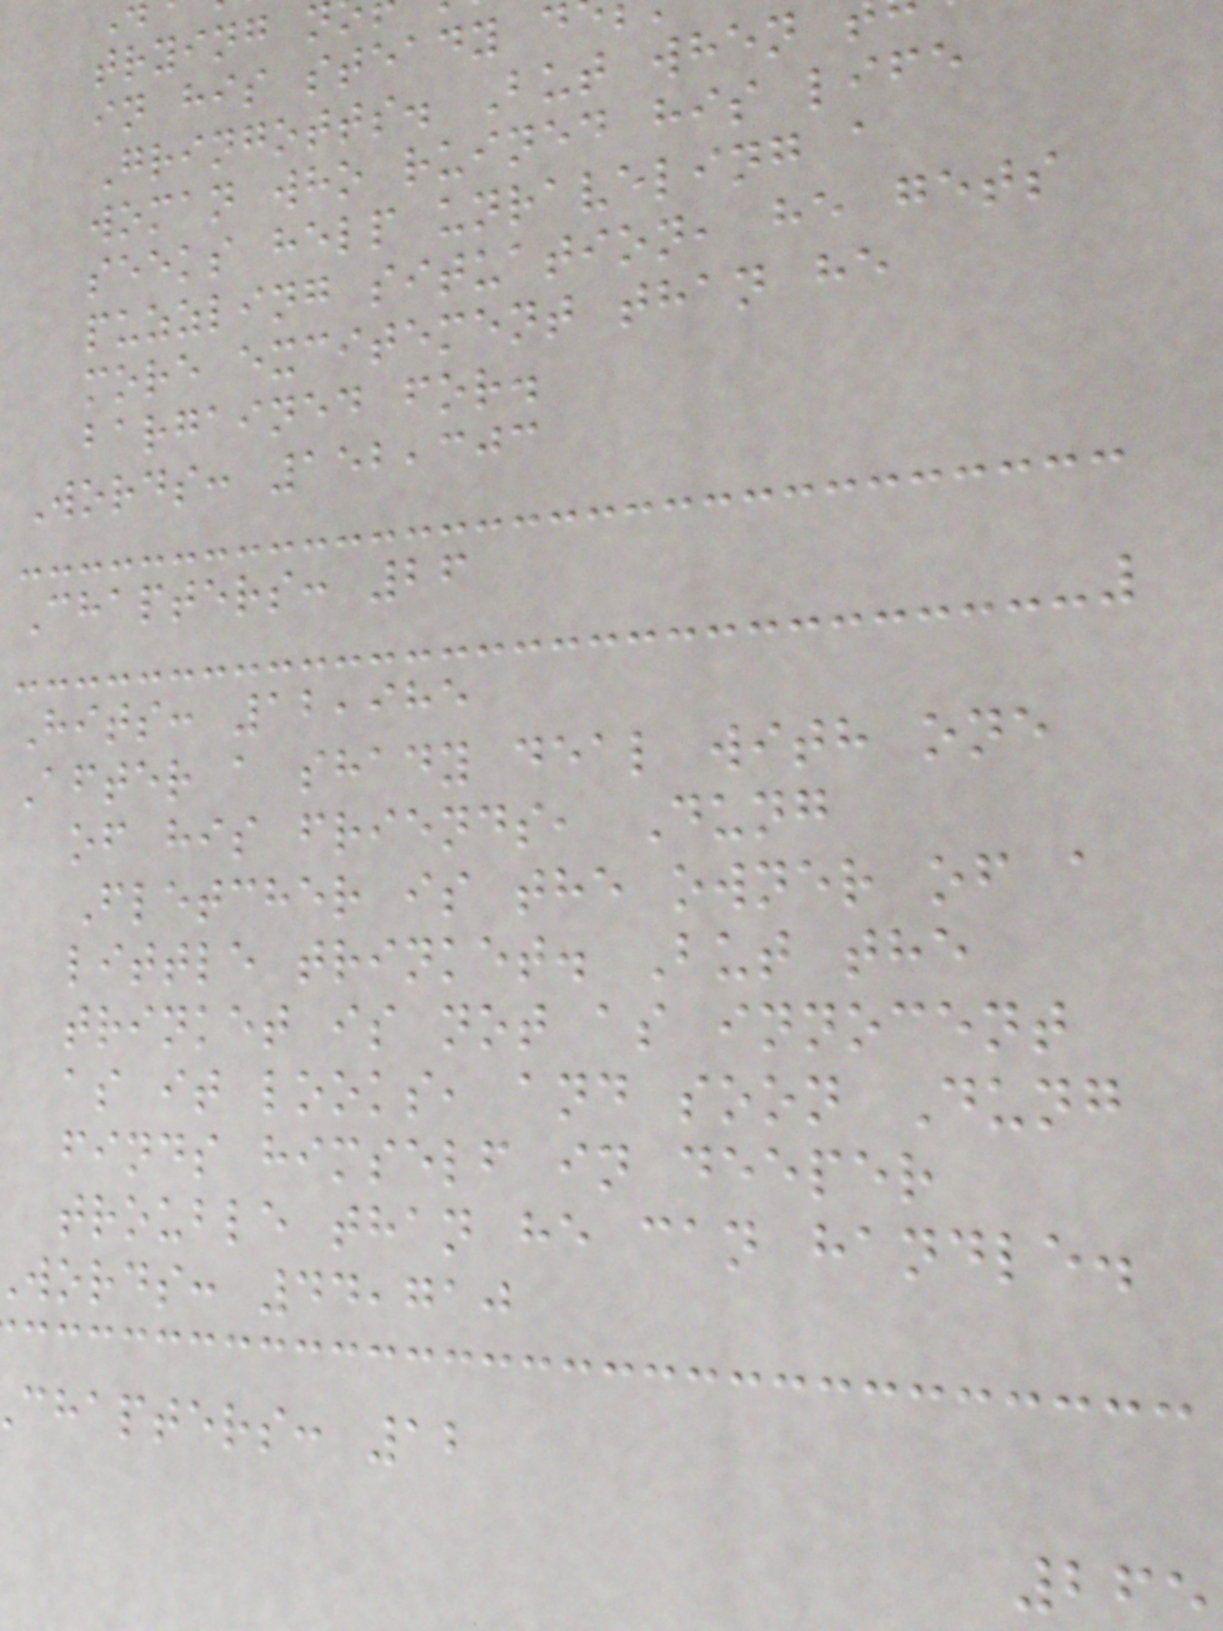trying n
in his steady d
Gringotts. But when
woman who ruined his life
seeks help unraveling a
puzzling situation, he gets
more excitement than he
bargained for.
Words: 152,303
Chapters: 26
Hits: 12,985
After a shady deal with one
of his friends, Dung
Fletcher is the owner of a
little trinket. But the
trinket is not as innocent
as it looks, and soon Dung
finds himself in deeper
trouble than he can handle.
words: 44,710
chapters: 12
